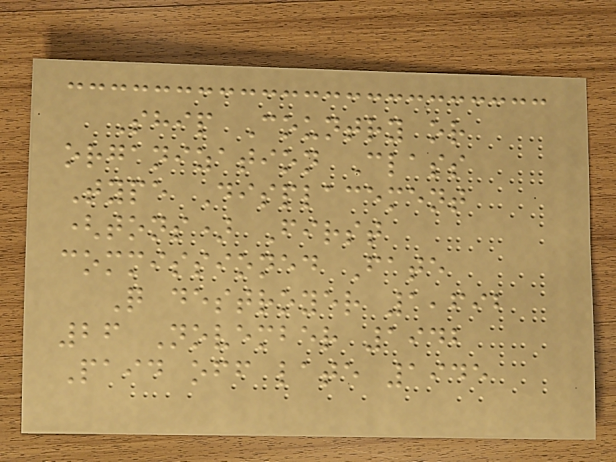Ship Country or
organization Class
Type Displacement
(tons) First
commissioned Fate
Q destroyer 1,692
26 November 1942
Paid off late 1945
